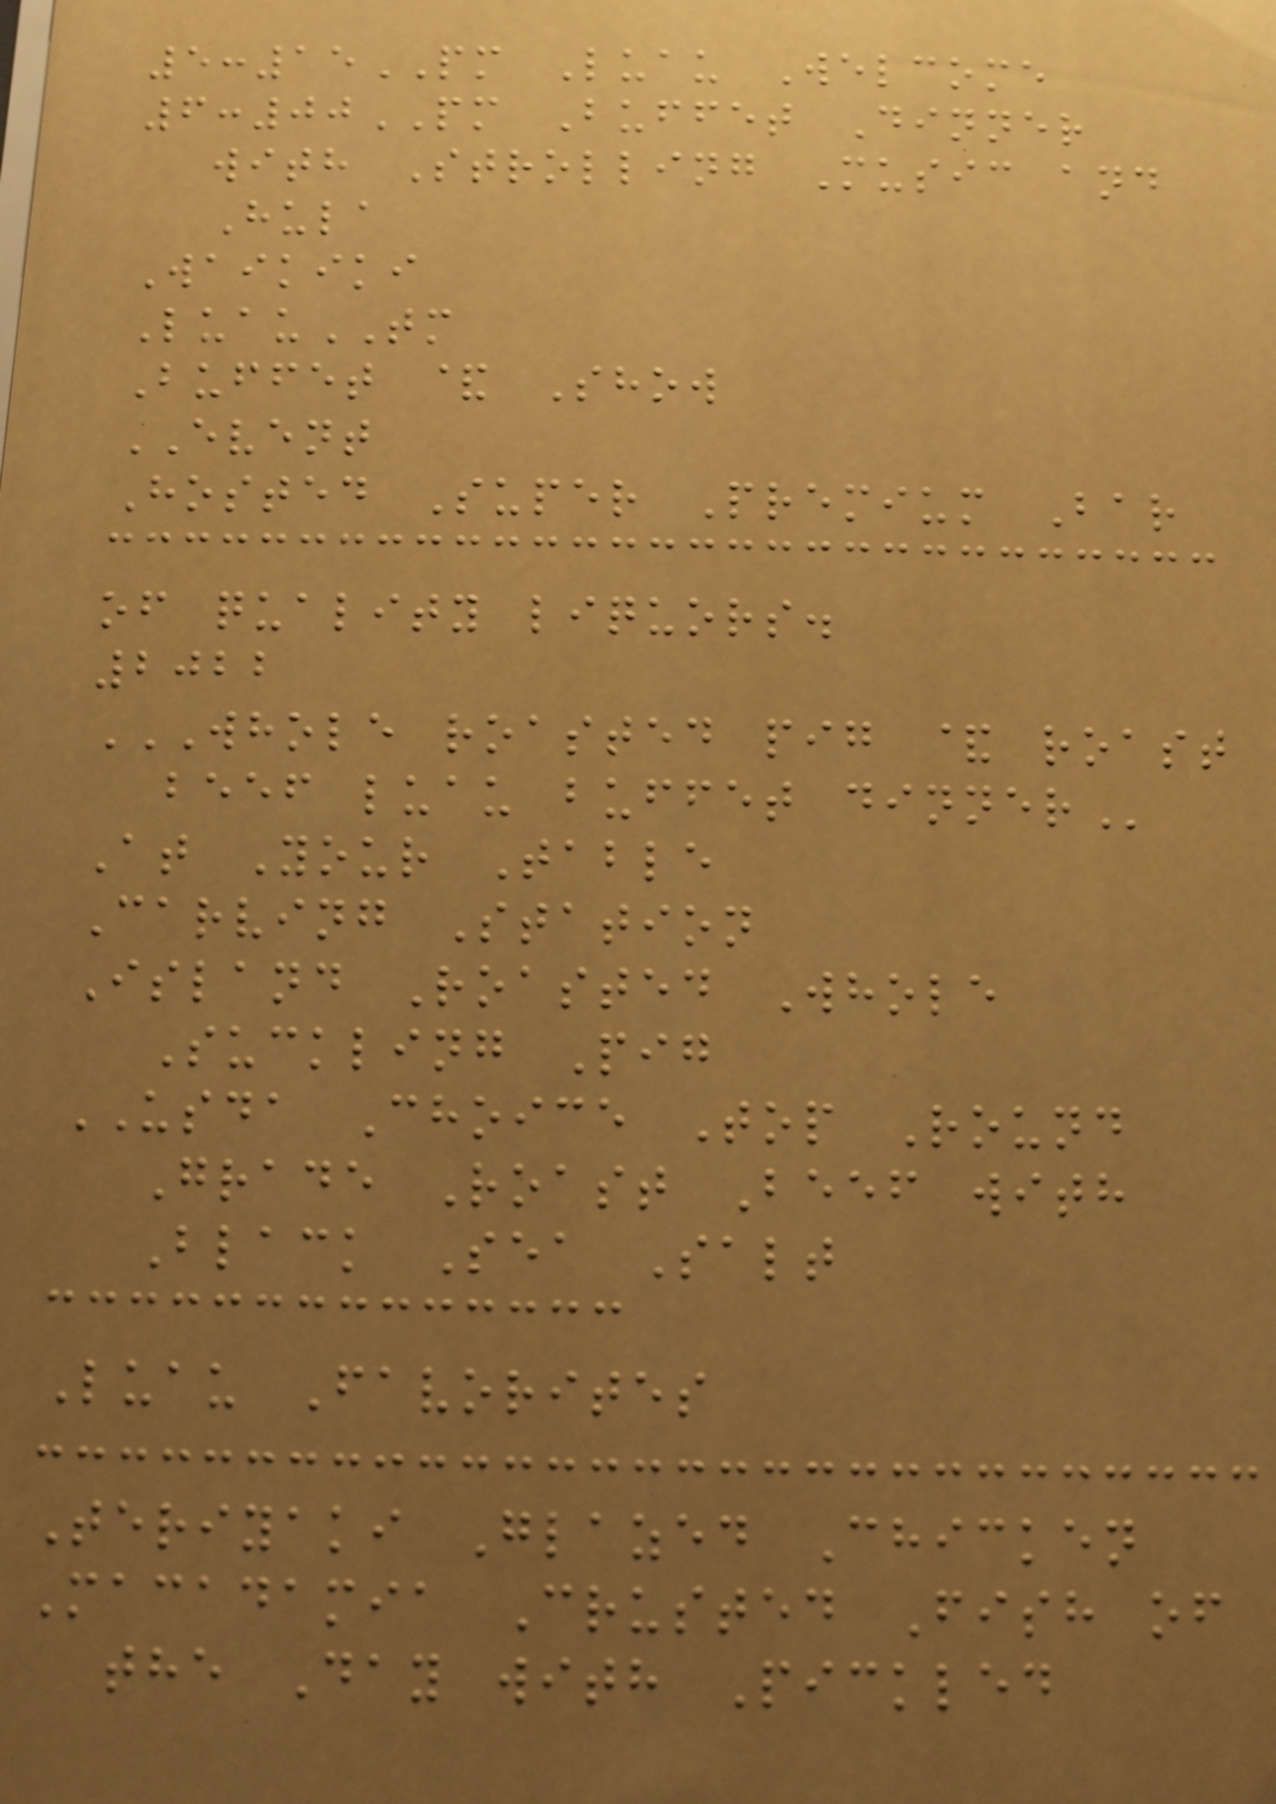5:15PM Luau Welcome
6:00PM Buffet Dinner
with Strolling Music and
Hula
Waikiki
LuauTM
Buffet & Show
EVENT
Hosted Super Premium Bar
of quality liquors.
2022
WHOLE ROASTED PIG & ROAST
BEEF LUAU BUFFET DINNER
At Your Table
Carving Station
Island Roasted Whole
Suckling Pig
USDA Choice Top Round
Grade Roast Beef with
Black Sea Salt
Luau Favorites
Teriyaki Glazed Chicken
Macadamia Crusted Fish of
the Day with Pickled
